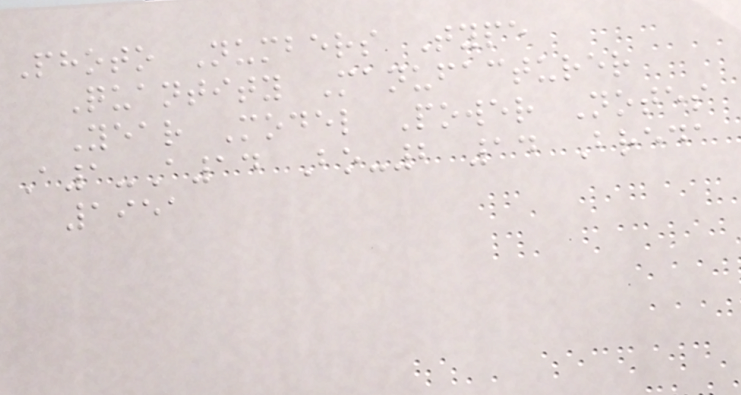Photo Numbers Type
Quantity Manufacturer
Year Model Power Notes
A1-A14 Bo-2 14 Breda
1951
